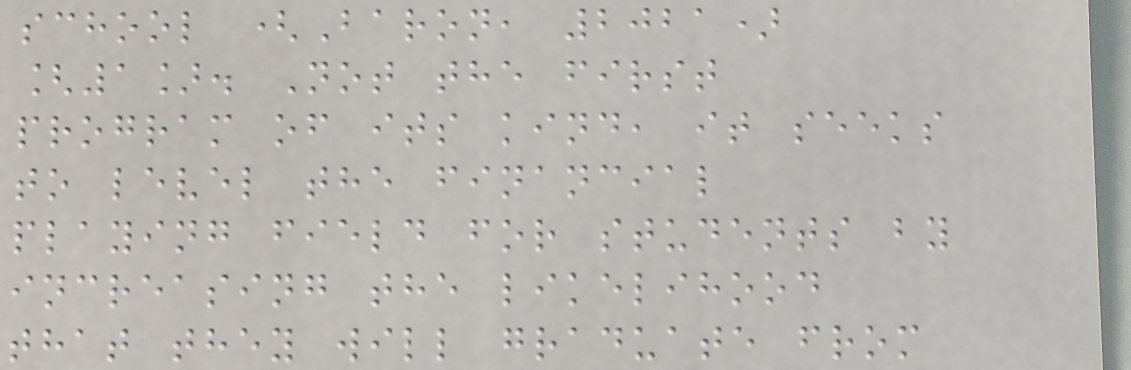school (Baron, 2021)
[1]. Not the first
program of its kind, it seeks
to level the financial
playing field for students by
increasing the likelihood
that they will graduate from
